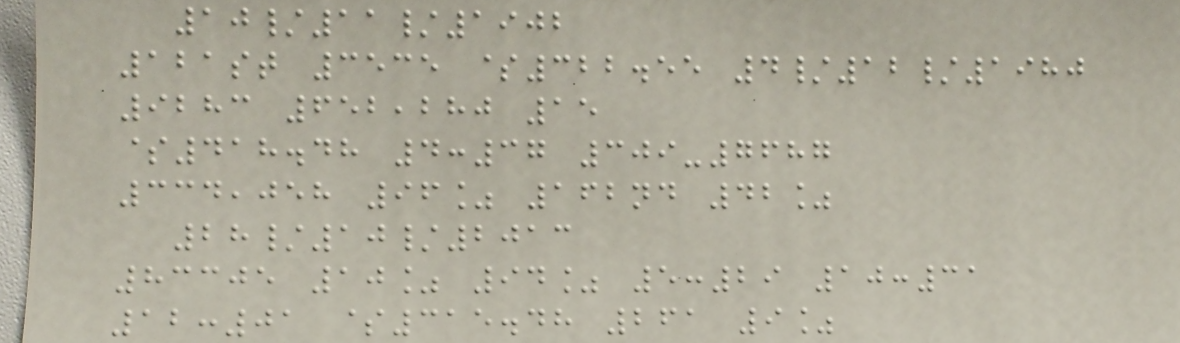10/11/1902
121st 3535 $322.55 4/12/1980
9283 652,280 15
$418.48 4:37 309-7687
334,058 96% 162nd 42%
28/10/2013
83305 10% 94% 5:29 10:31
12:01 $315.48 261 9%
